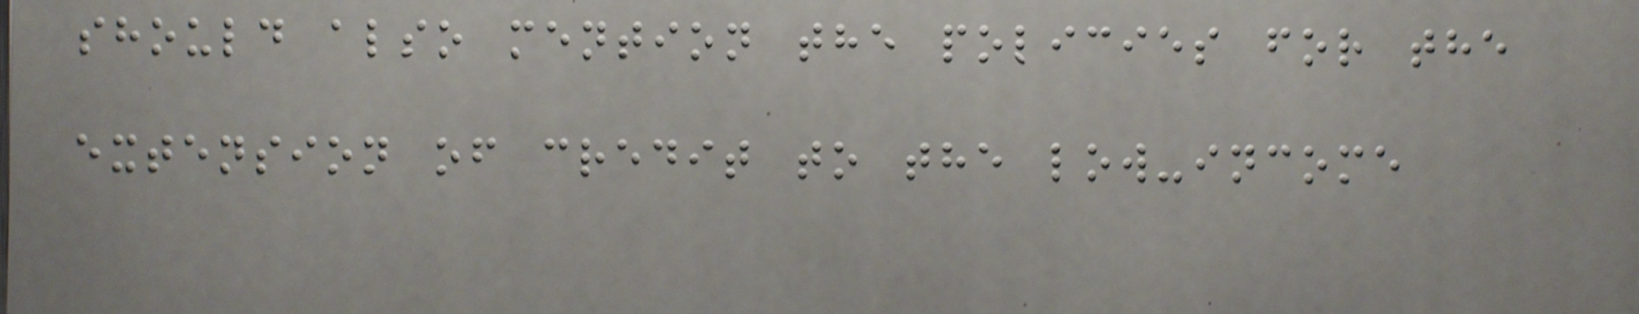should also mention the policies for the
extension of credit to the low-income
